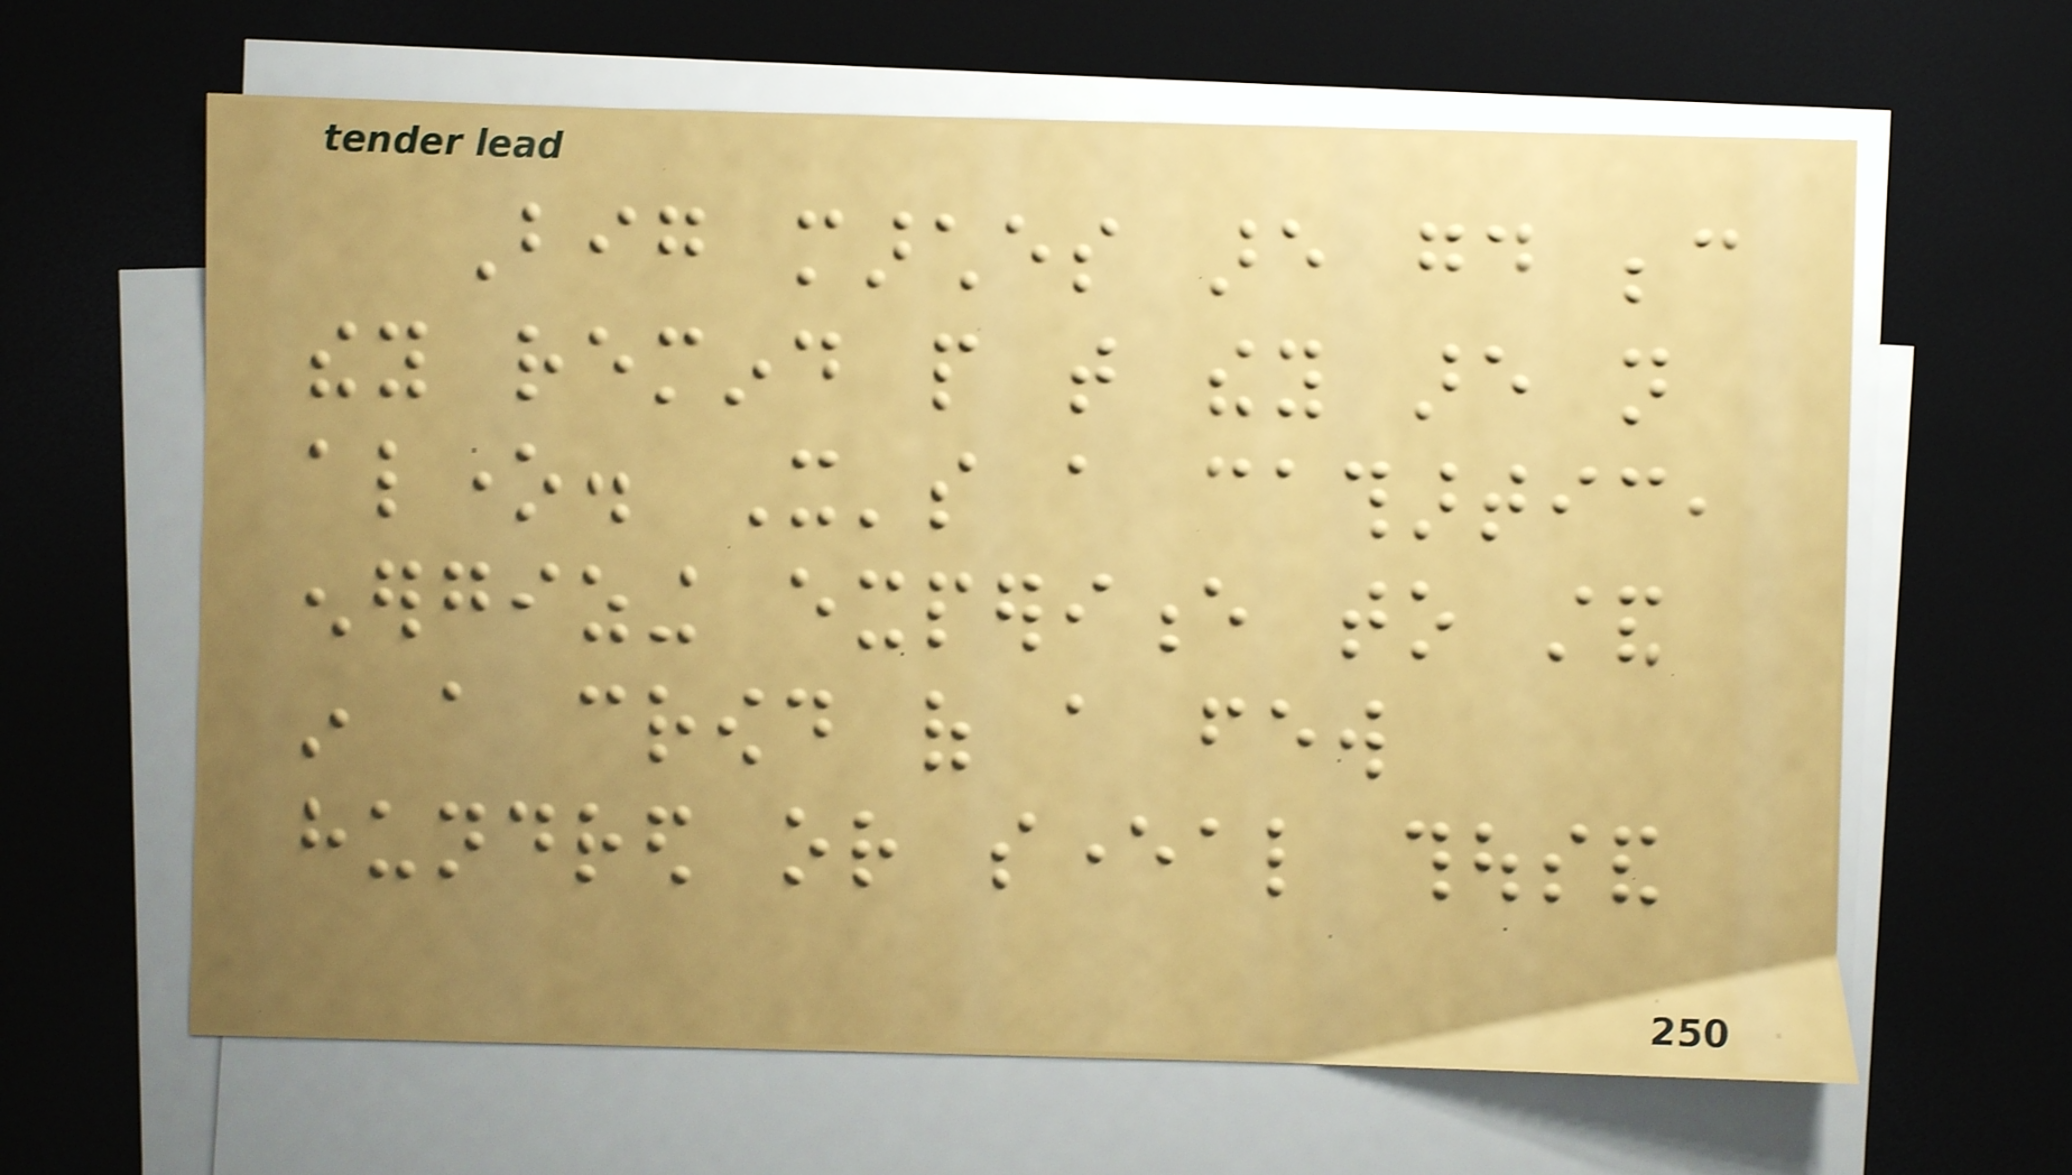Big marches are good because
they remind people that they are not
alone. It's a cathartic,
energizing experience to stand
in a crowd of a few
hundred or several thousand
